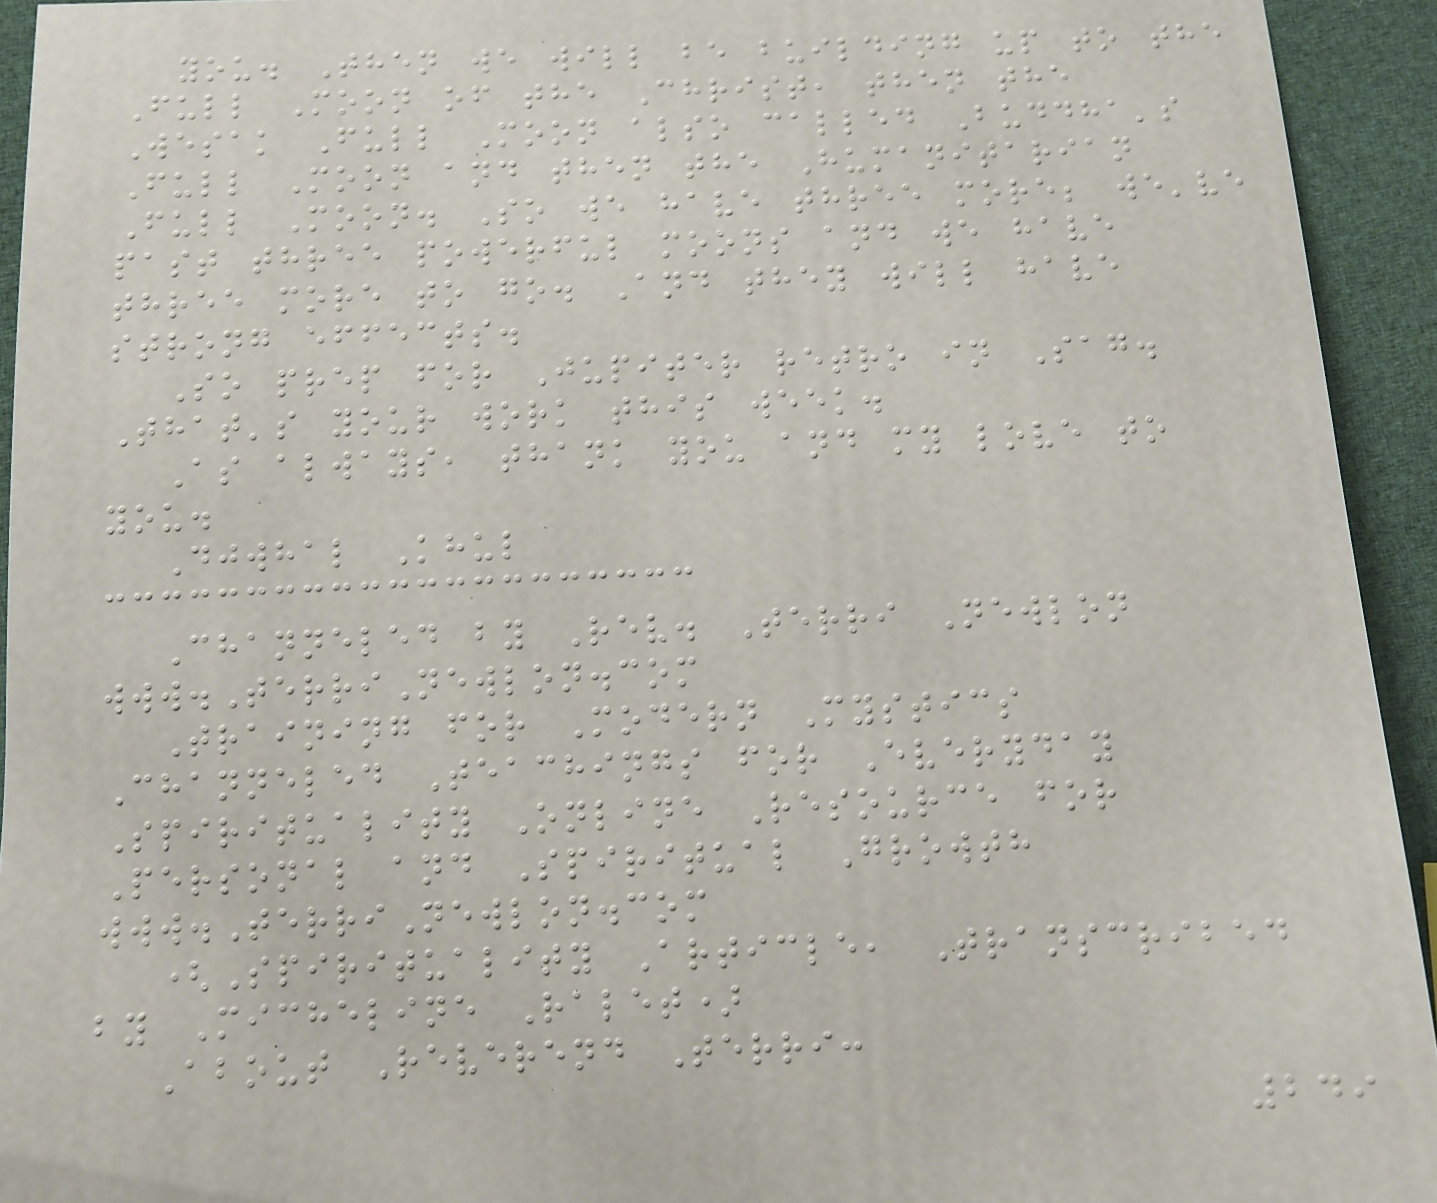you. Then we will be building up to the
Full Moon of the Christ, then the
Wesak Full Moon also called Buddha's
Full Moon and then the Humanitarian
Full Moon. So we have three more; we've
past three powerful moons and we have
three more to go. And they will have
strong effects.
So prep for Jupiter retro in Sag.
That's your work this week.
As always, thank you and my love to
you.
Djwhal Khul
Channeled by Rev. Terri Newlon
www.TerriNewlon.com
Training for Modern Mystics
Channeled Teachings for Everyday
Spirituality Online Resource for
Personal and Spiritual Growth
www.TerriNewlon.com
(Spirituality Article, Transcribed
by Micheline Ralet)
About Reverend Terri:
249
